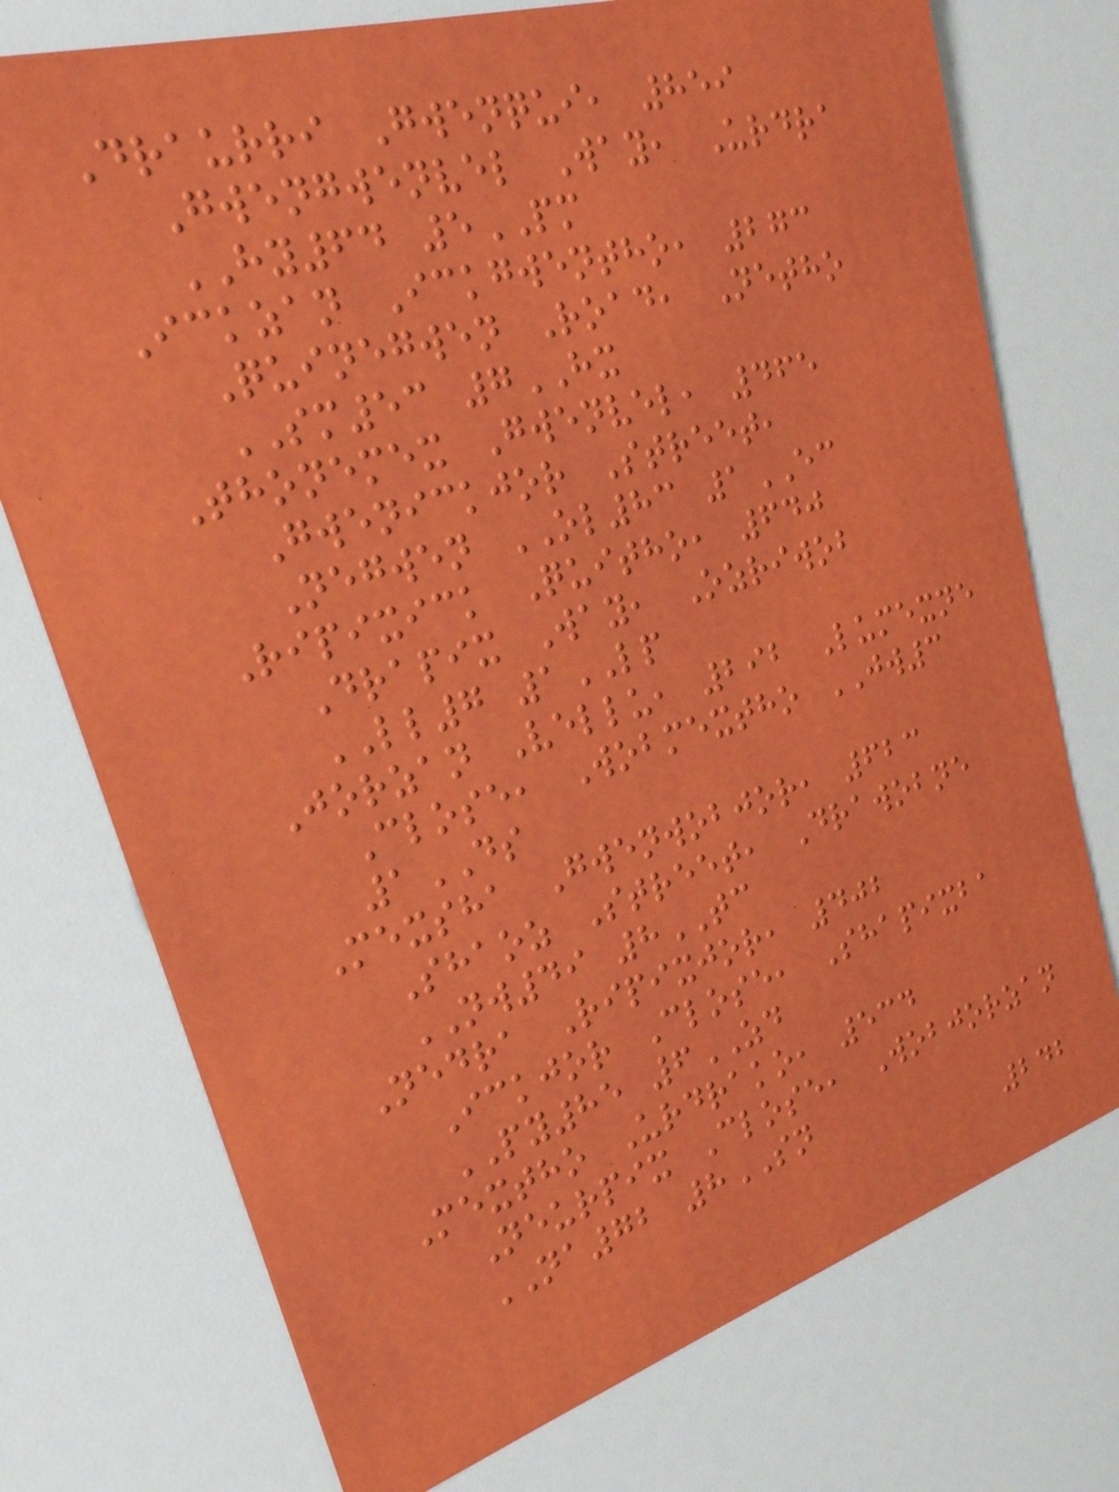Draurri Gwenqui, 859
Gwengwenvel Way, Urdra
HY64 5PM
Ickzan Ickgwentho, 273
Quinegwen Road, Netho
SM53 7HX
Thonemex Gwenvel, 465
Gwenickjor Street,
Negwen OL83 1EC
Ripixick Quitho, 640
Drapix Way, Ozriwob
LL7 1LP
Jorzan Vellu, 292 Lumexne
Close, Wobmextho JW3
1DS
Mexsha Gwenwobjor, 623
Shaoz Street, Drawobne
NW49 8TC
Nedra Ripixjor, 402
Ickjor Close, Shapixba
PY85 6ZD
Mextho Urdrako, 534
Neurpix Close, Wobjorzan
NA72 8SN
242
